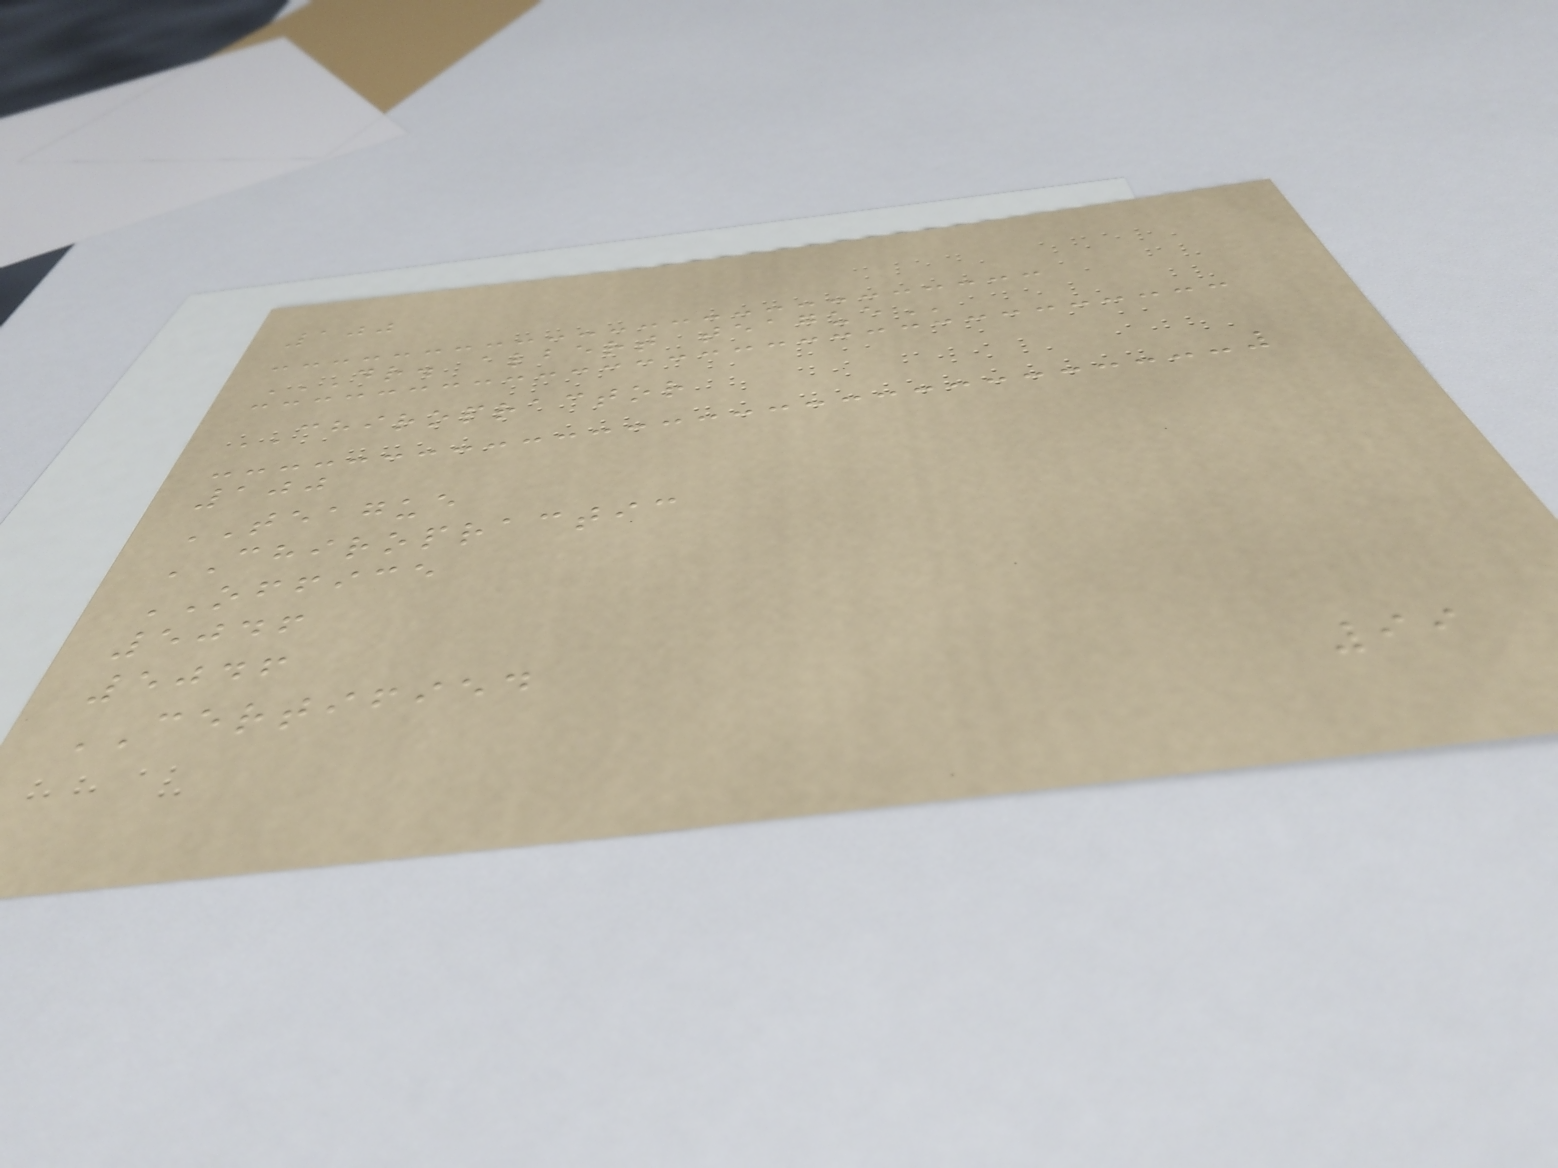100
DR. ALBERT TEAGUE
CHIROPRACTOR
100
TEAGUE
CHIROPRACTIC
OFFICE
5046
5046
CERTIFIED
99
